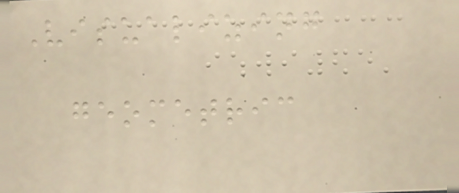Visualizing
geometric
